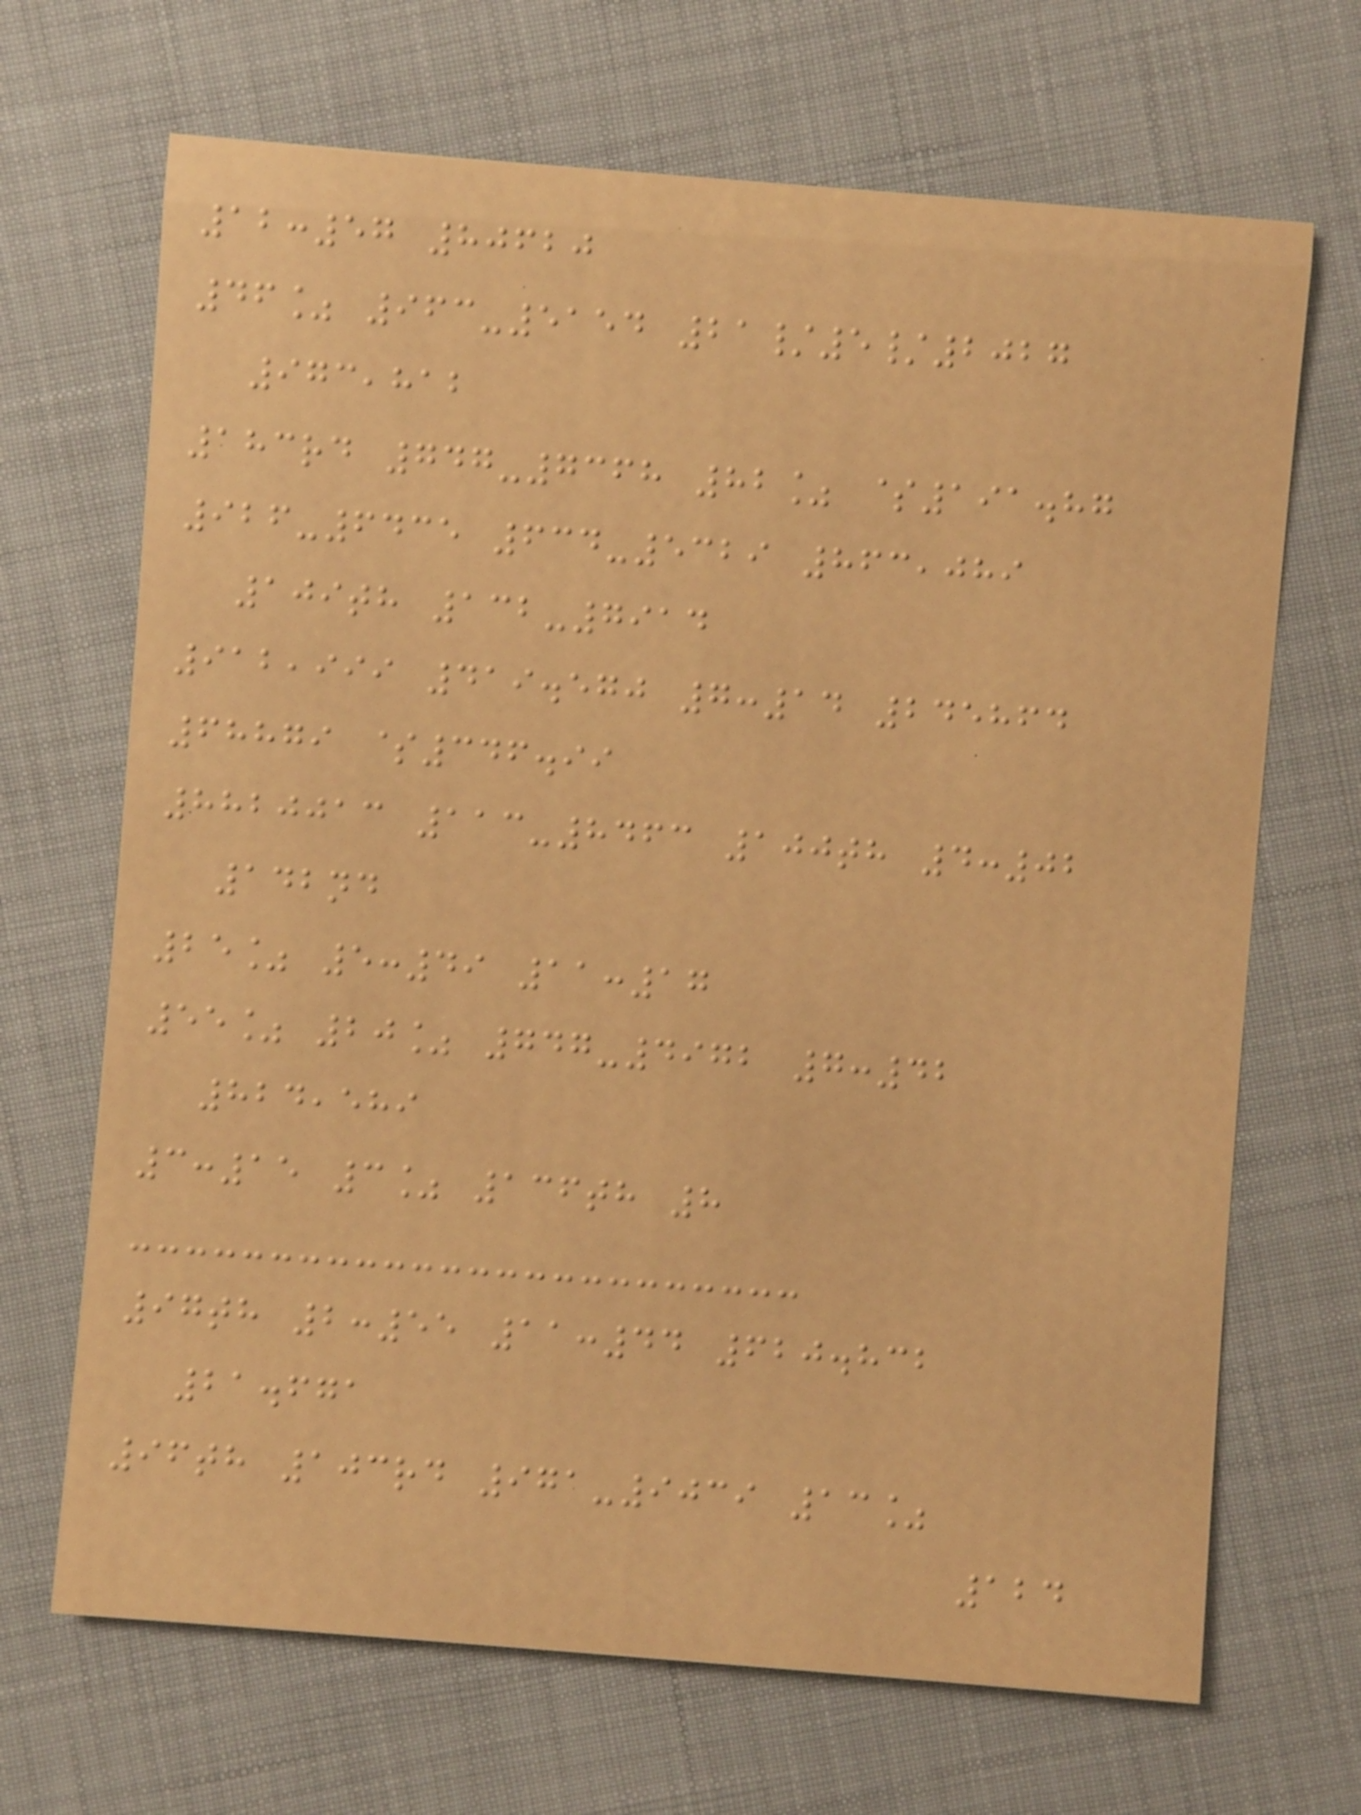12:57 80620
46% 963-5154 21/5/2027
973,812
183rd 747-7368 82% $191.87
926-6435 634-5329 863,089
109th 132-7914
912,999 419.570 7:14 245864
68879 $346.99
8820013 113-8463 100th 4:02
142nd
25% 5:49 11:17
55% 20% 747-4972 7:42
824,589
3:15 3% 136th 8
97th 2:55 11:44 620.832
21.671
96th 103rd 971-9039 13%
124
